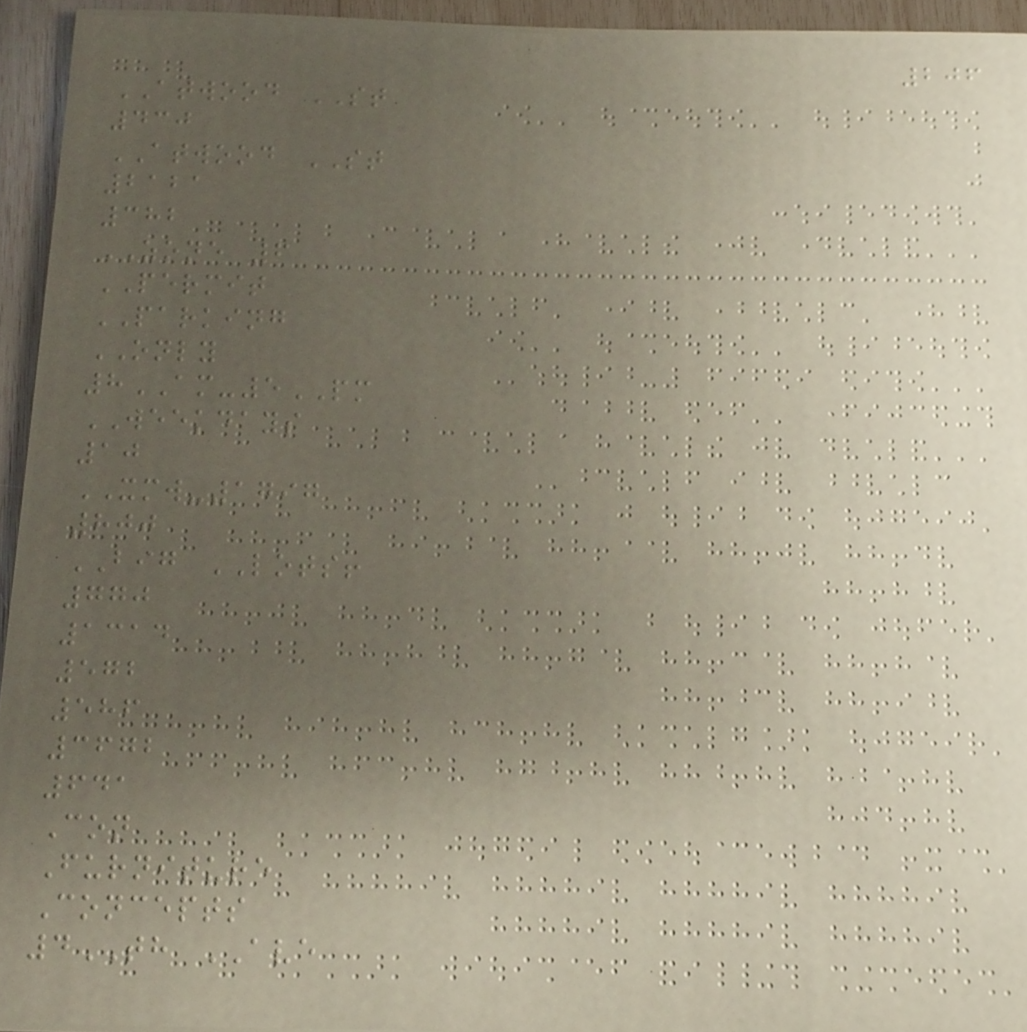206
ATWOOD ST
430
ATWOOD ST
2121
382
ZONE 6
PERMIT
PARKING
ONLY
8AM-5PM
WEEKDAYS
10
XMW-1797
800
BIG LOTS!
770
1314
572
586
3672
641
Con
Furniture
Concepts
4TH AVE
